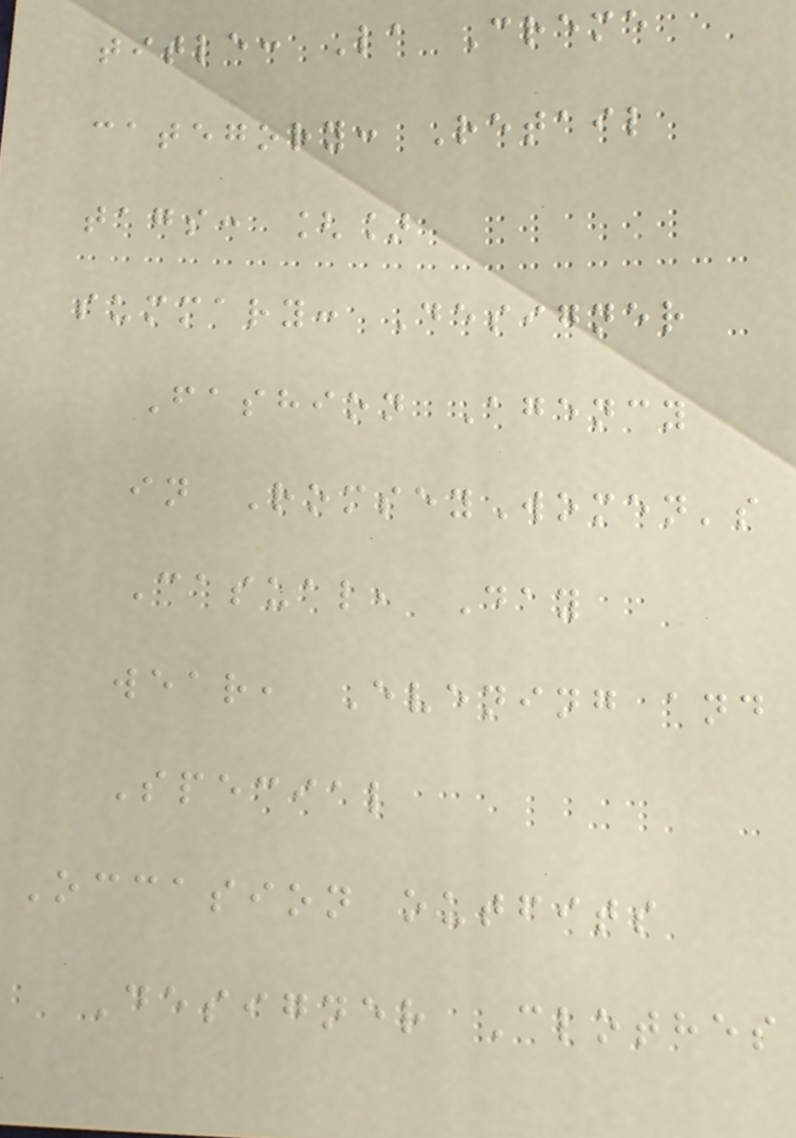title: La Creme
category: Retail
tags: []
summary: Designer
Fashion Agency
in RomseyWomen's
Casual, Day
wear, Evening and
Special
Occasion outfits
Designer Clothes
